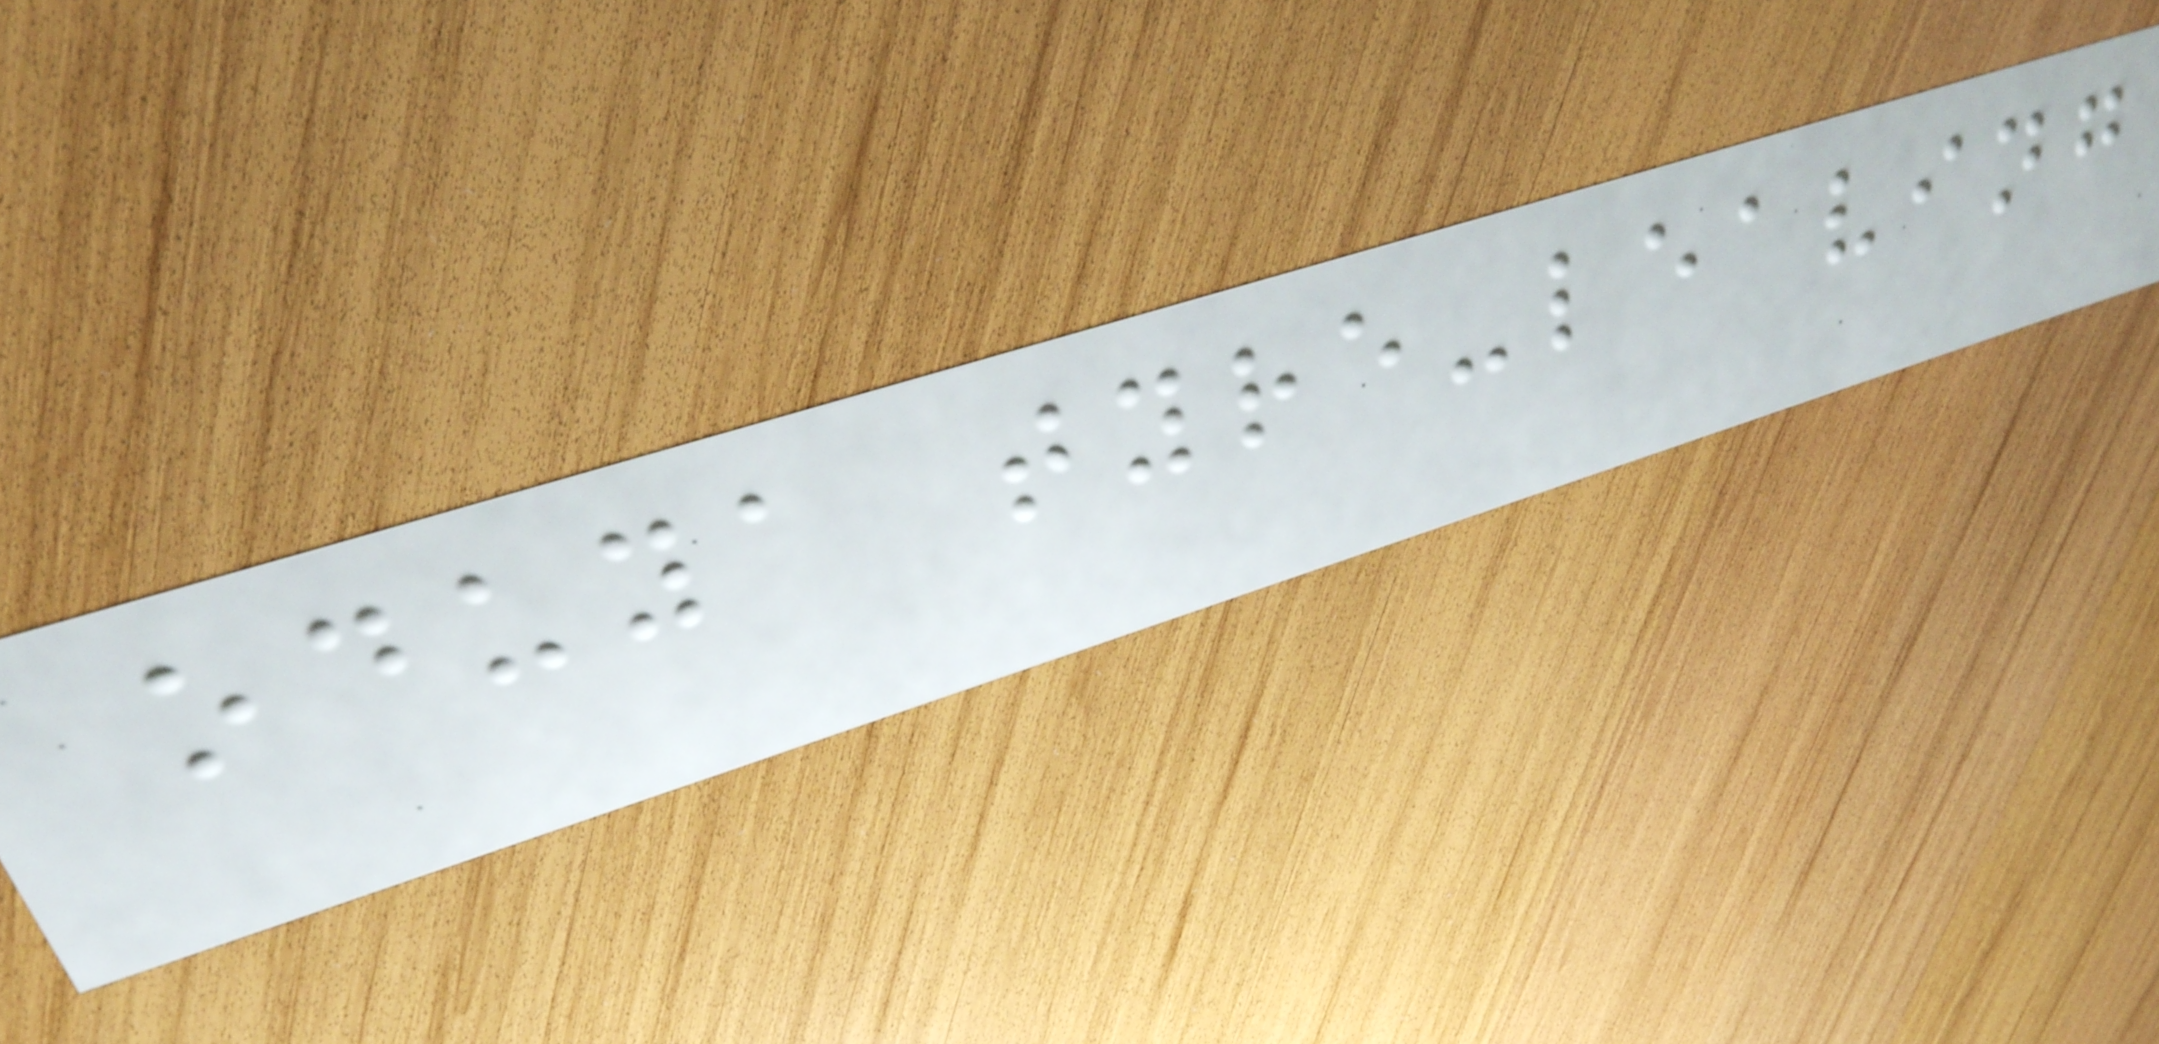oduya tyre-leaving
